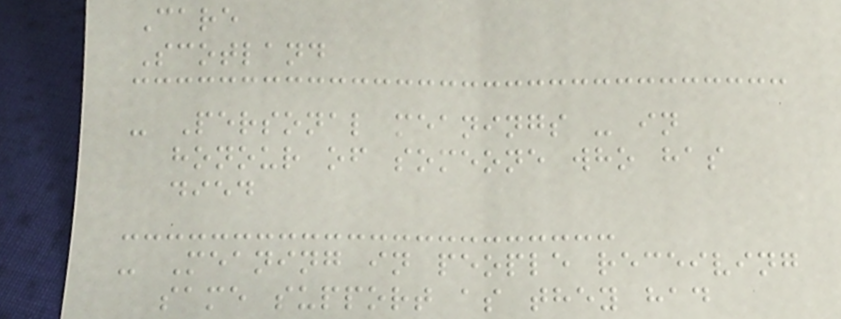Care
Scotland
- Personal meanings - in
honour of someone who has
died
- Meaning in people receiving
same support as they had
